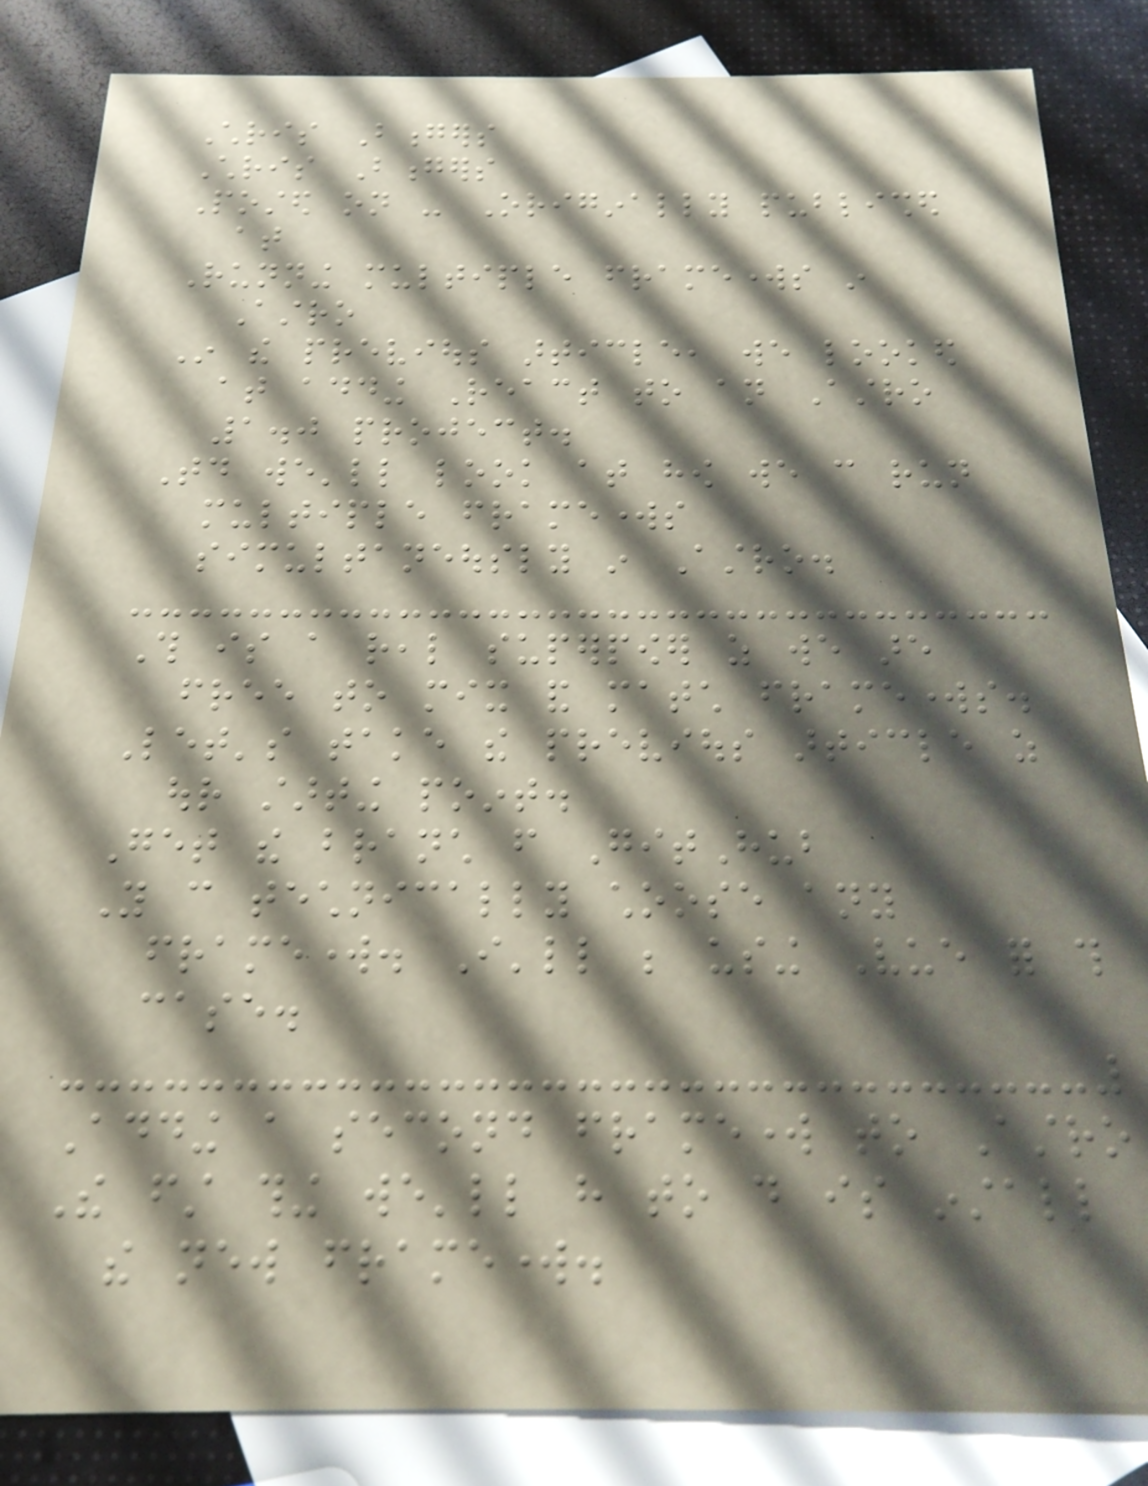Chris Bongers
Chris Bongers
Posted on - Originally published
at
Running multiple frameworks in
Astro
In the previous article, we looked
at adding React to an Astro
1.0 project.
Today we'll look at how we can run
multiple frameworks
simultaneously in Astro.
This is a real superpower as we are
free to mix and match frameworks.
Let's take the previous article as
our starting point.
Get the branch from GitHub
You can technically choose any
framework. I'll be using Vue for this
case.
Adding a second framework to Astro
The first thing we'll have to do is install
the new framework.
